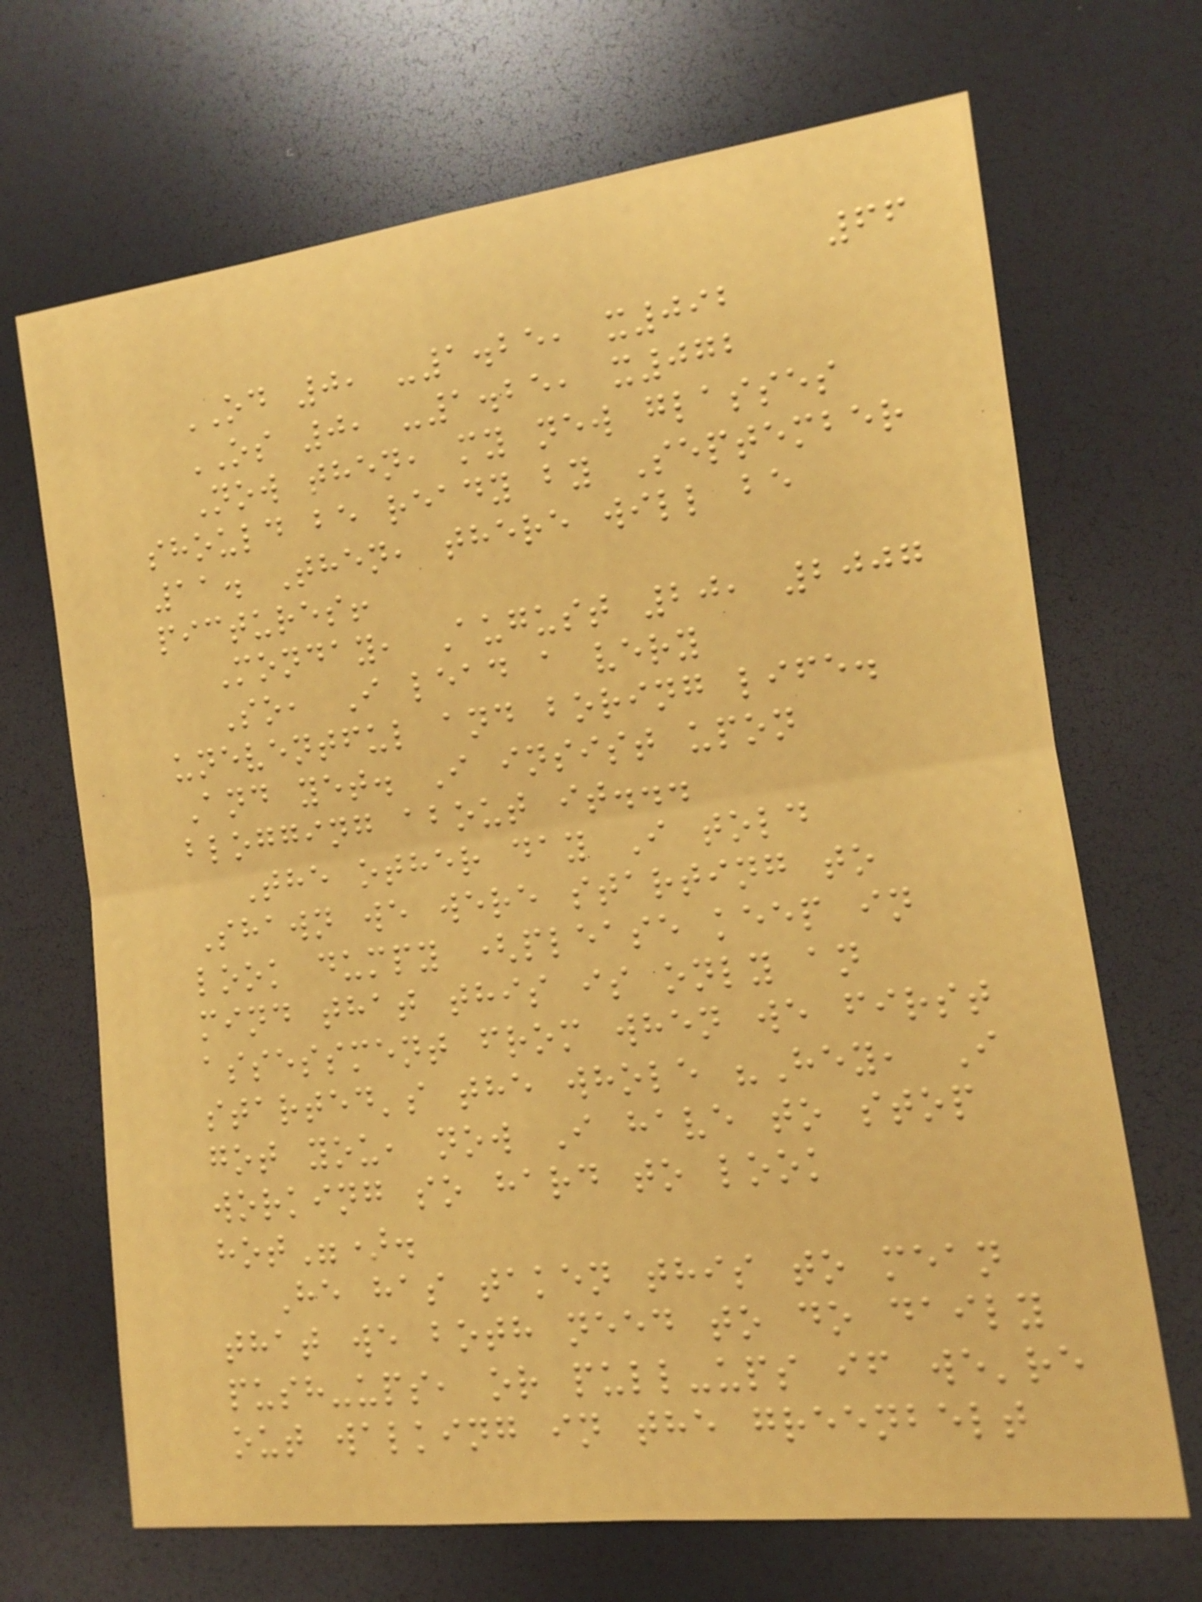66
OD 0, -1.25, x092
OS 0, -1.25, x072
Now then, my new glasses
should be ready by September
11. Then, there will be
pictures!
Monday, August 20, 2007
So, I lead a very
uneventful and boring life.
And yet. I insist upon
blogging about it...
The other day I told
Shawn we were starting to
look dumpy (please keep in
mind that this is only an
assessment from when we first
started's the whole "Hey, I
got you, now I have to stop
working so hard to look
hot").
He has taken this to mean
that we both need to do daily
push-ups, or pull-ups if we're
out walking in the greenbelt
